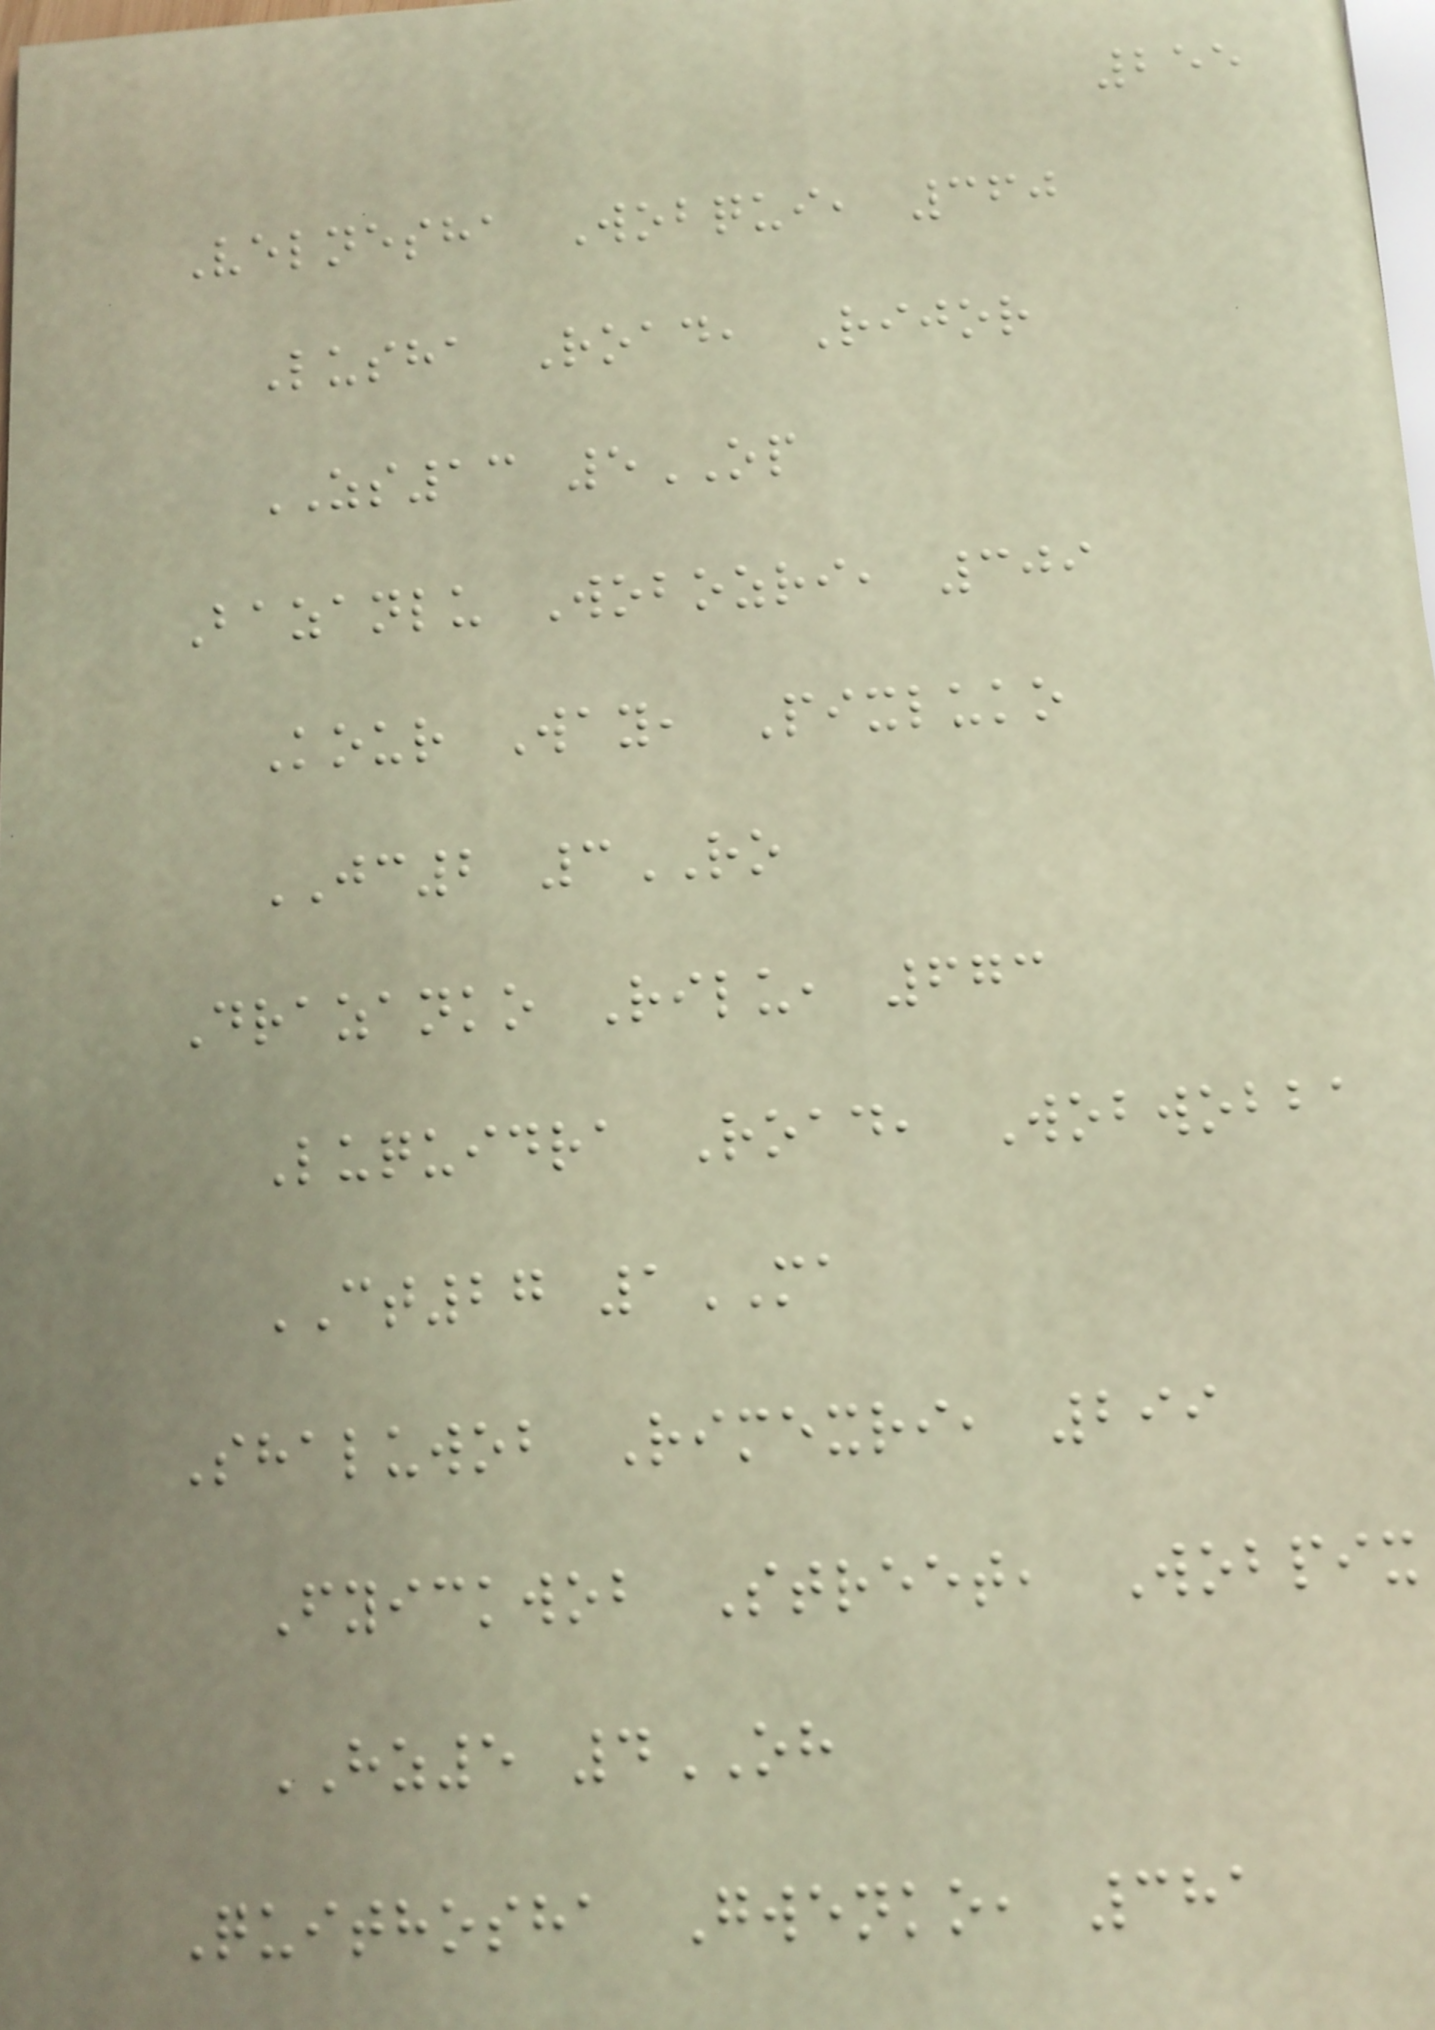255
Velnesha Wobqui, 360
Lusha Road, Rijor
ZS13 5OP
Bazanlu Wobozri, 309
Kour Way, Pixluko
JC2 3RO
Drazanko Rilu, 673
Luquidra Road, Wobwobba
CT27 1MA
Shaluwob Rimexri, 299
Fyickwob Street, Wobpix
HZ5 4OH
Quithosha Gwenko, 381
